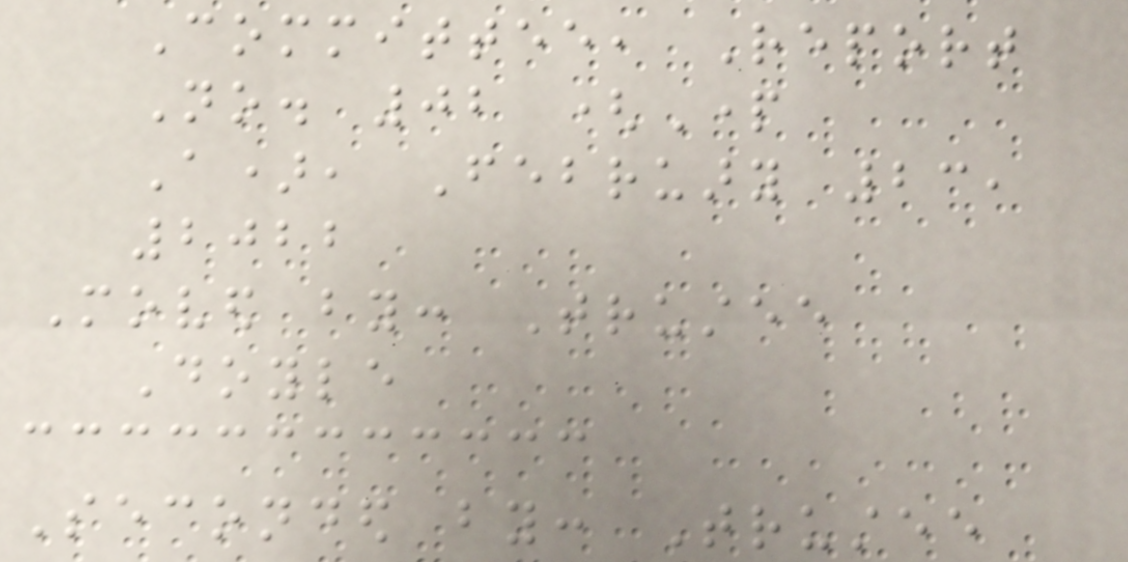Committee, Report
No. 02 (Part
A), February 23,
2022
Moved by: Trustee
Doyle
Seconded by: Trustee
